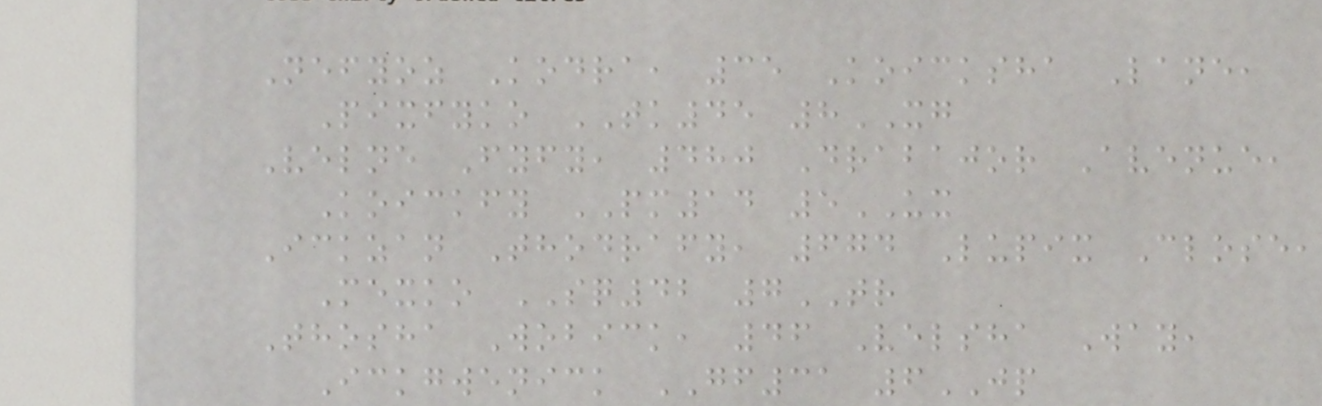Nefyoz Kodra, 35 Koicksha Lane,
Pixfyko TK45 8XG
Velne Fyfy, 480 Drabajor Avenue,
Koickfy PM14 5UX
Ickzan Thodrafy, 674 Lupix Close,
Mexko SQ42 7TR
Thosha Wobick, 46 Velsha Way,
Ickgwenick GF31 6JP
